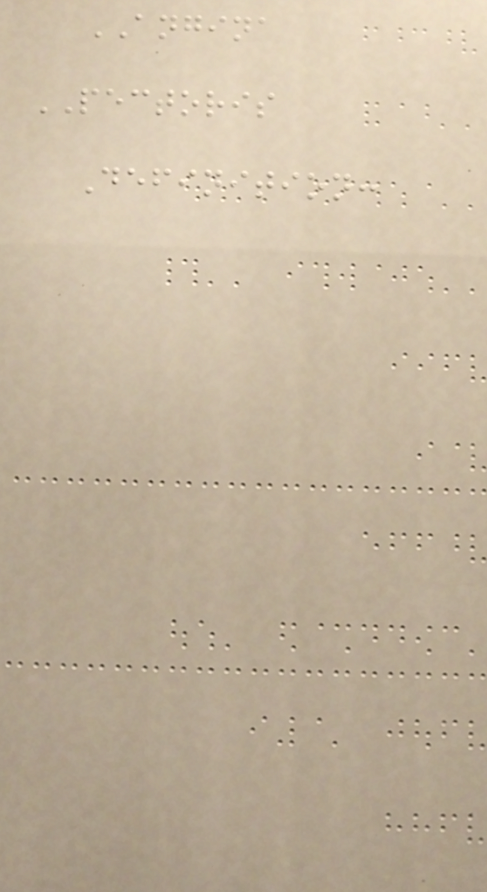ANGINA
PECTORIS
Definition:
